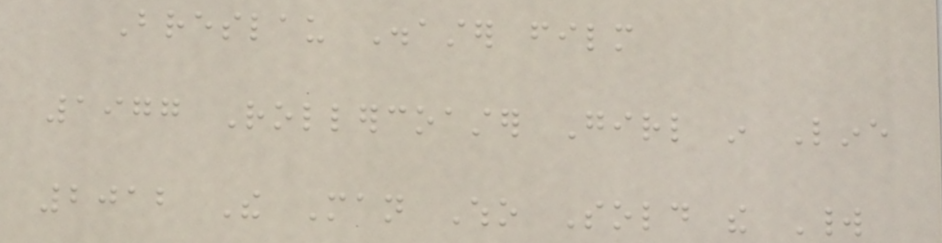Breslau Disaster film
1977 Rollercoaster Girl in Line
2012 The Man Who Sold the World
